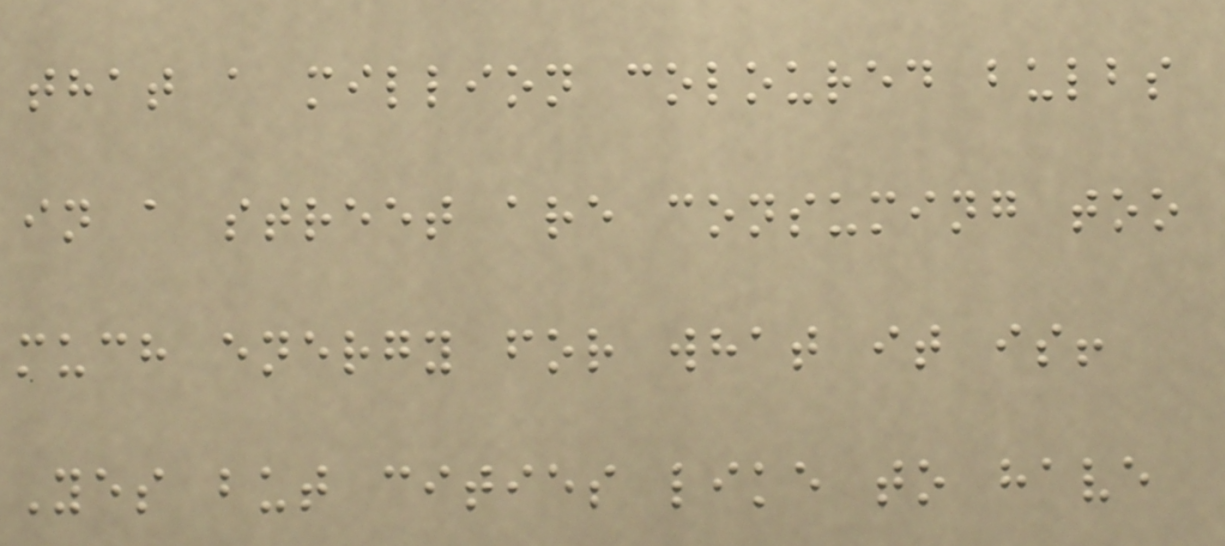that a million coloured bulbs
in a street are consuming too
much energy for what it is!
Yes but cities like to have
